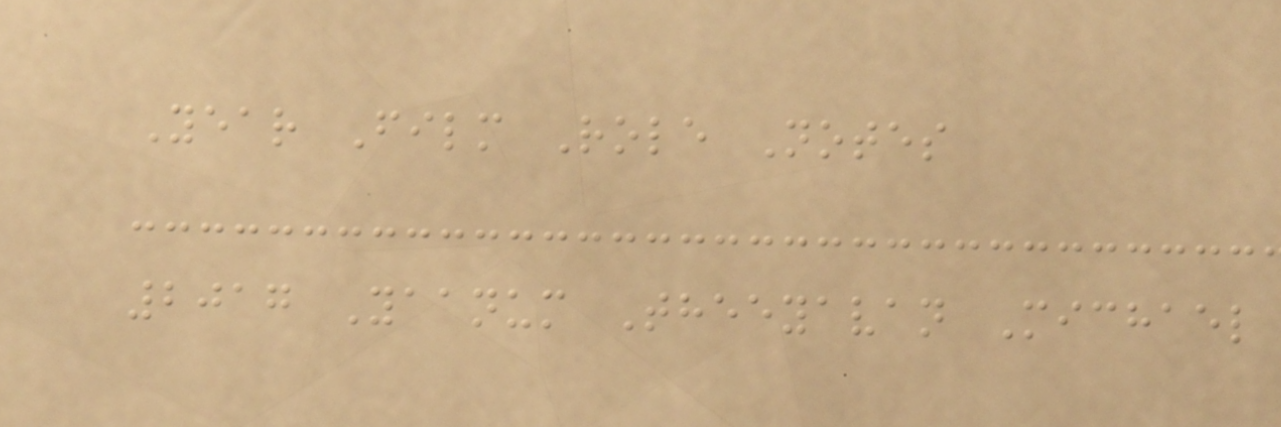Year Film Role Notes
2017 Yaanum Theeyavan Michael
